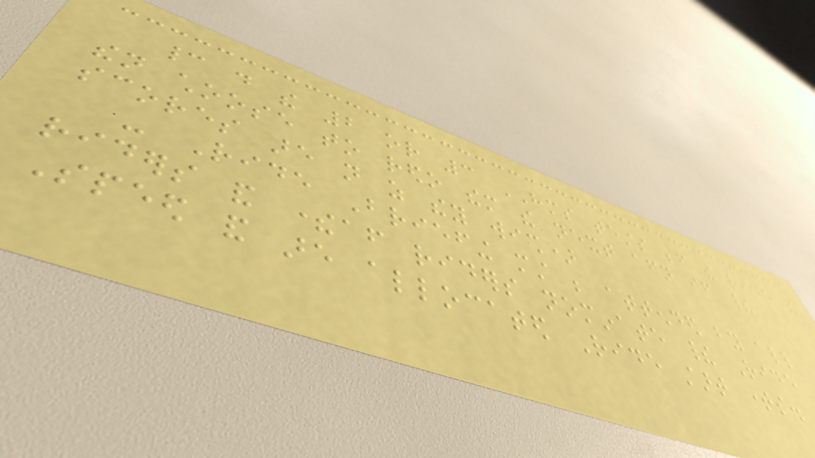cannot do the 2 or 3 HMS tests before the ride and
then choose to redo them the next afternoon if their
scores are not as they wish)
- Ride Briefing must be attended by all
riders and thereafter riders nominate their Ride
Speed and are allocated Ride start times.
